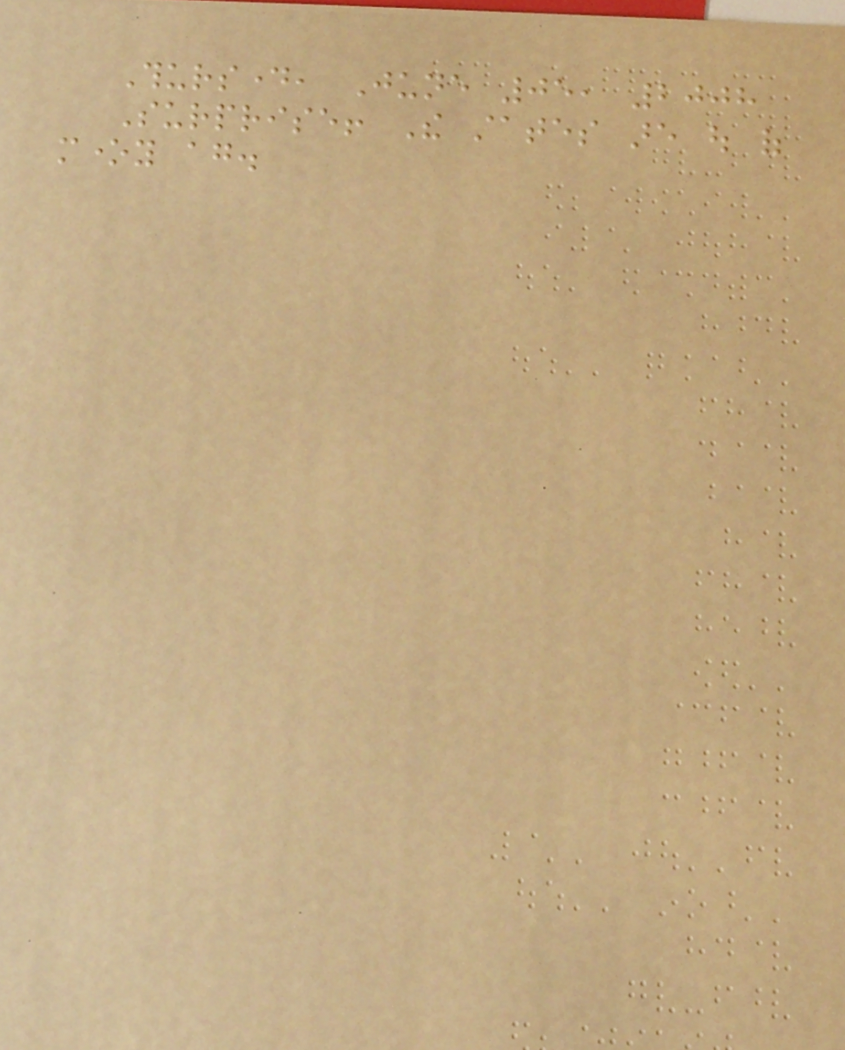Thursday, June 05, 2008
Surprise! The states are out of
money again.
